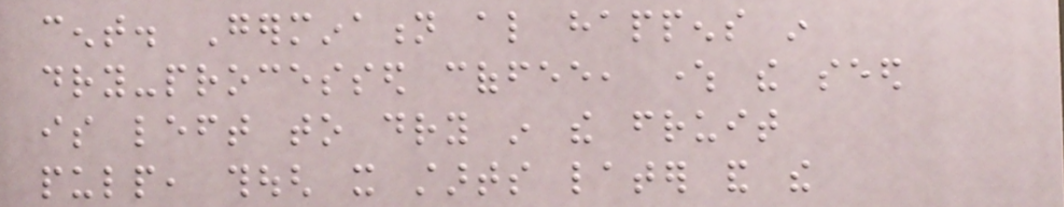cent. Germination also happens in
dry-processed coffee, where the seed
is left to dry in the fruit
pulp, though it starts later and the
